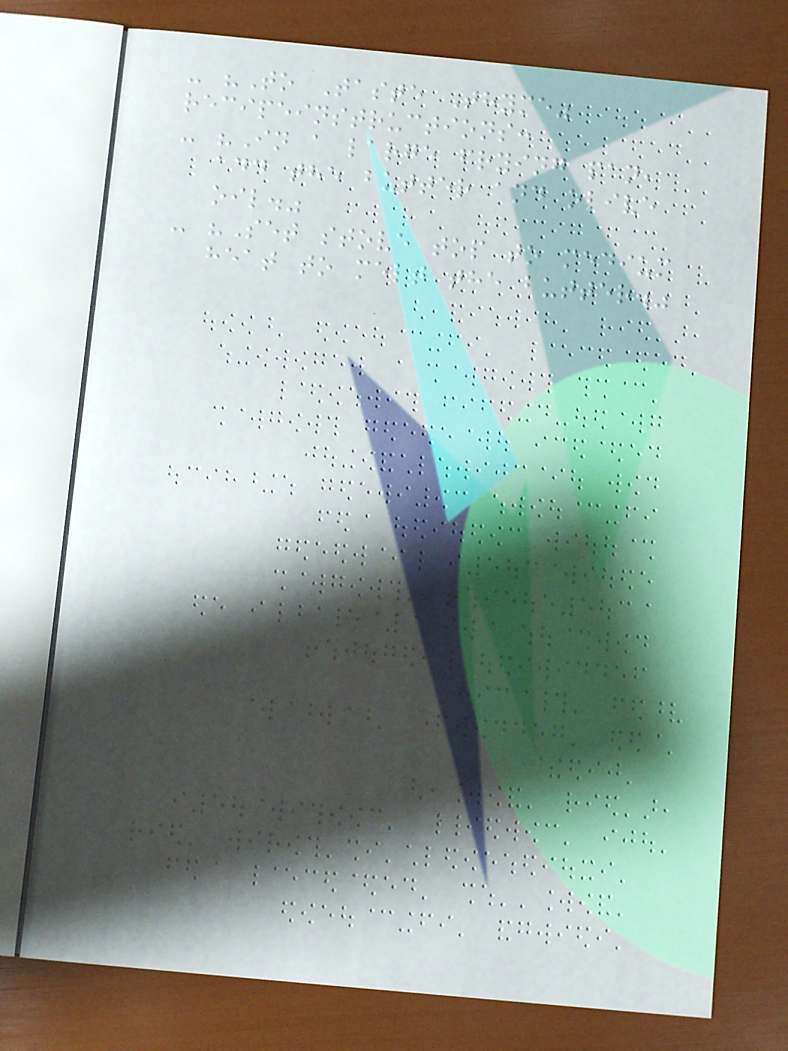- "To Taste Thyme"
recipeinstructions:
- "In a large frying pan,
add the butter and olive
oil."
- "Set stove top to medium
heat to melt the butter."
